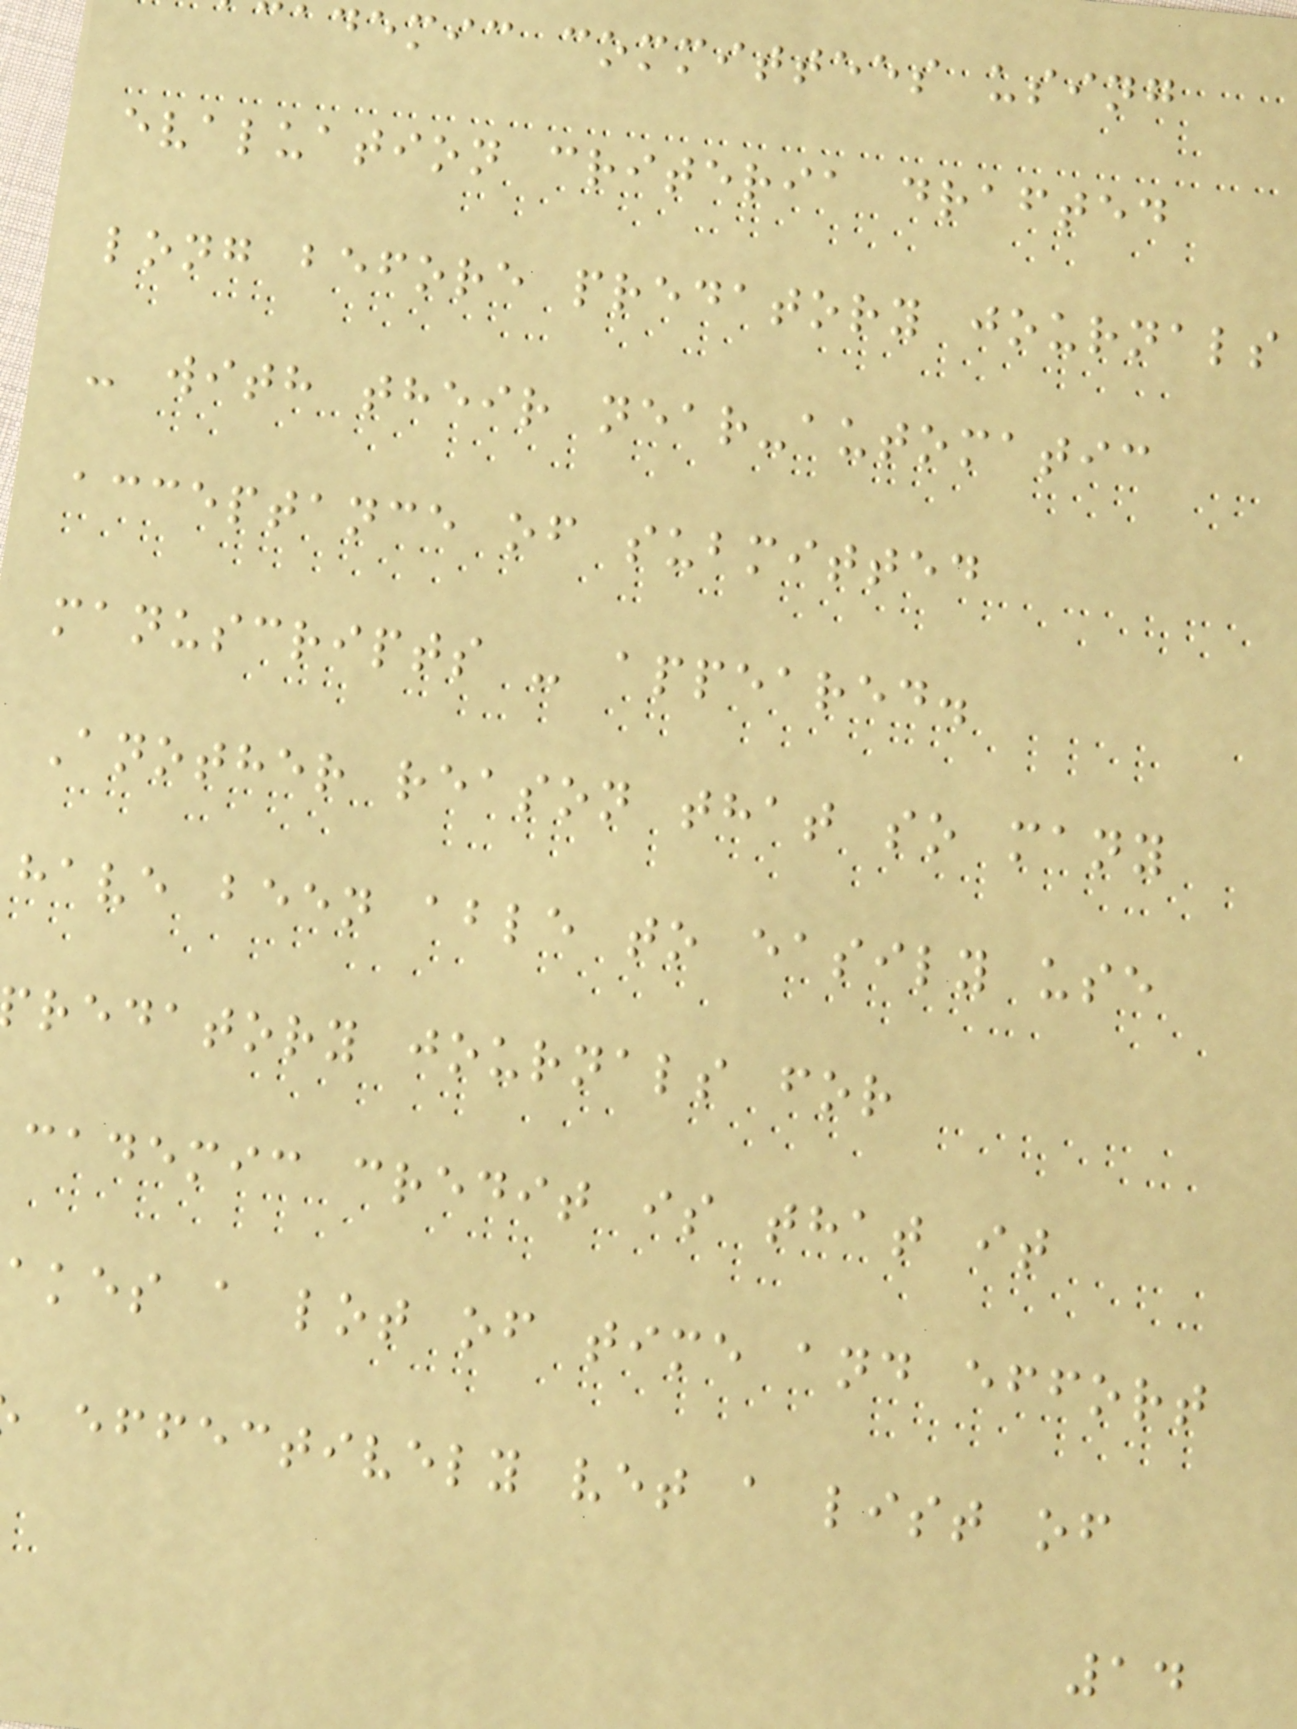ademic committees using
evaluation criteria drafted
long before predatory journals
- with their near-automatic
acceptance of submitted
manuscripts - appeared.
Another reason that so many
have been able to easily use
redatory journals for
cademic credit is that it
akes a lot of time and effort
effectively vet a list of
14
